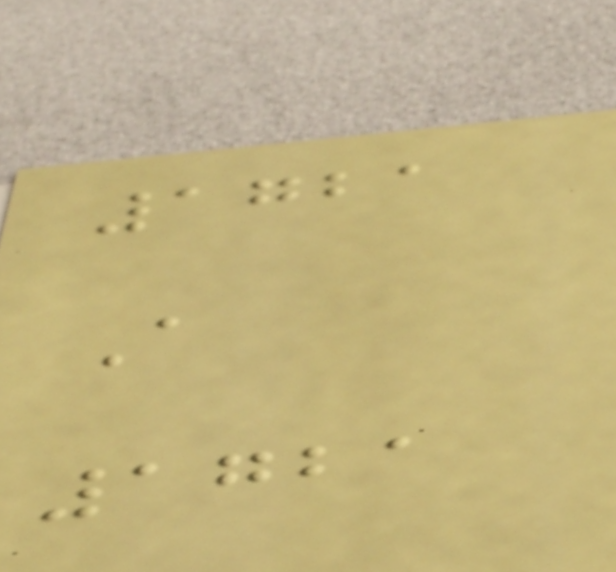1721
A
1721
